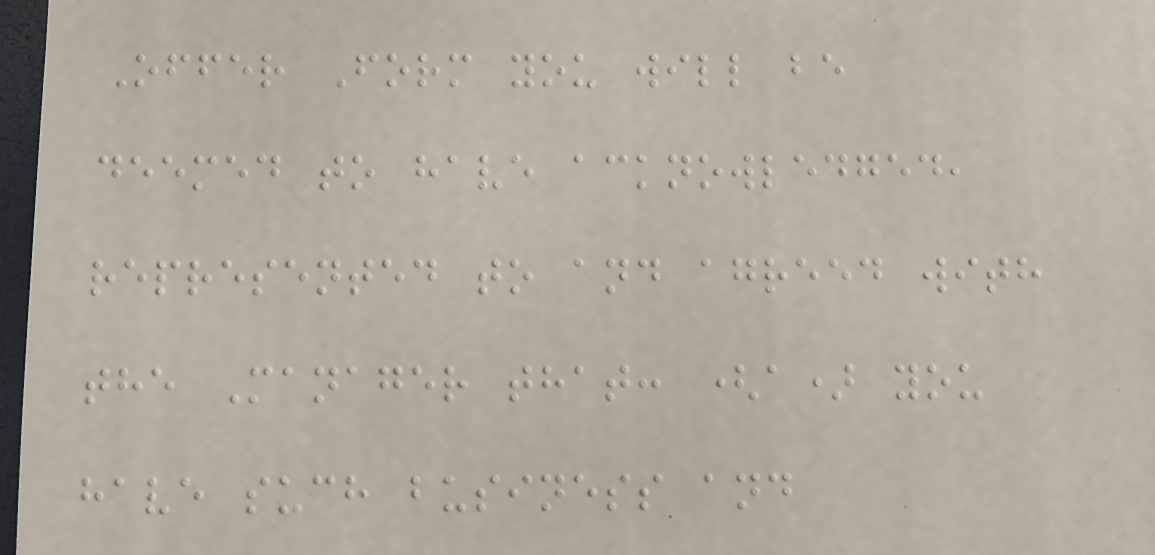Offer Form you will be
deemed to have acknowledged,
represented to and agreed with
the Manager that: (a) you
have such business and
